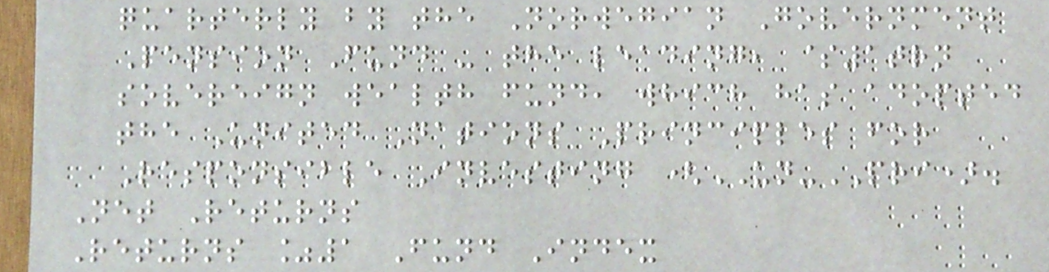quarterly by the Norwegian Government
Pension Fund - the leading, $1trn
sovereign wealth fund, which has adopted
the United Nations Principles for
Responsible Investing (UN-PRI).
Net Returns
Returns %1 Fund Index
